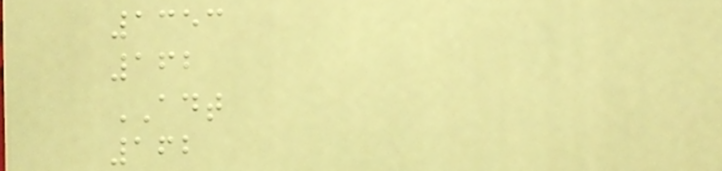1353
162
ADT
162
